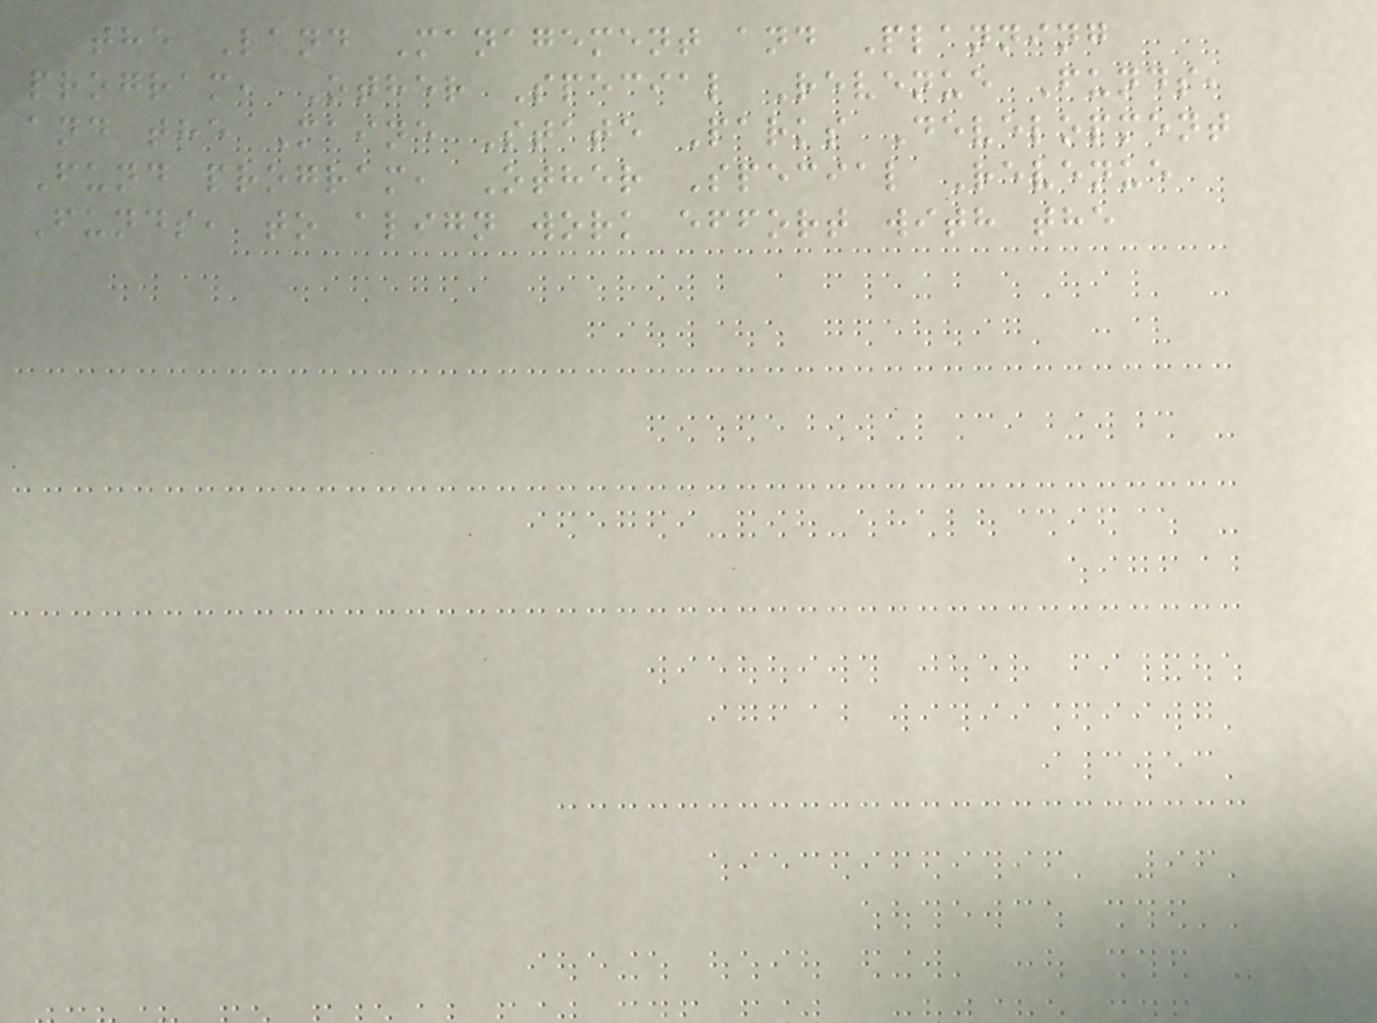the Land Management and Planning
program, Other Special Revenue Funds,
and the Maine State Parks Development
Fund program, Other Special Revenue
Funds, to align work effort with the
